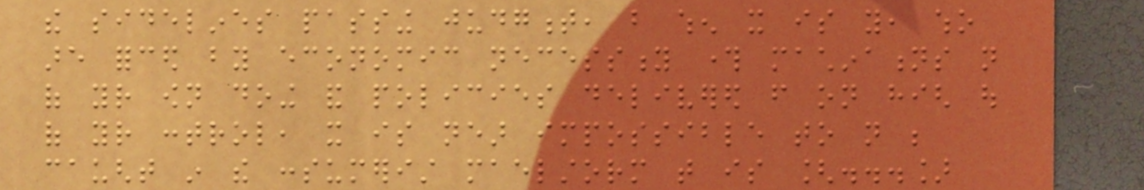the sidelines passing judgment, but when it is you, who
are forced by economic necessity through machinations not
of your own doing and policies delivered from on high out
of your control, it is near impossible to not be
caught in the consumerist maelstorm that is [...]
